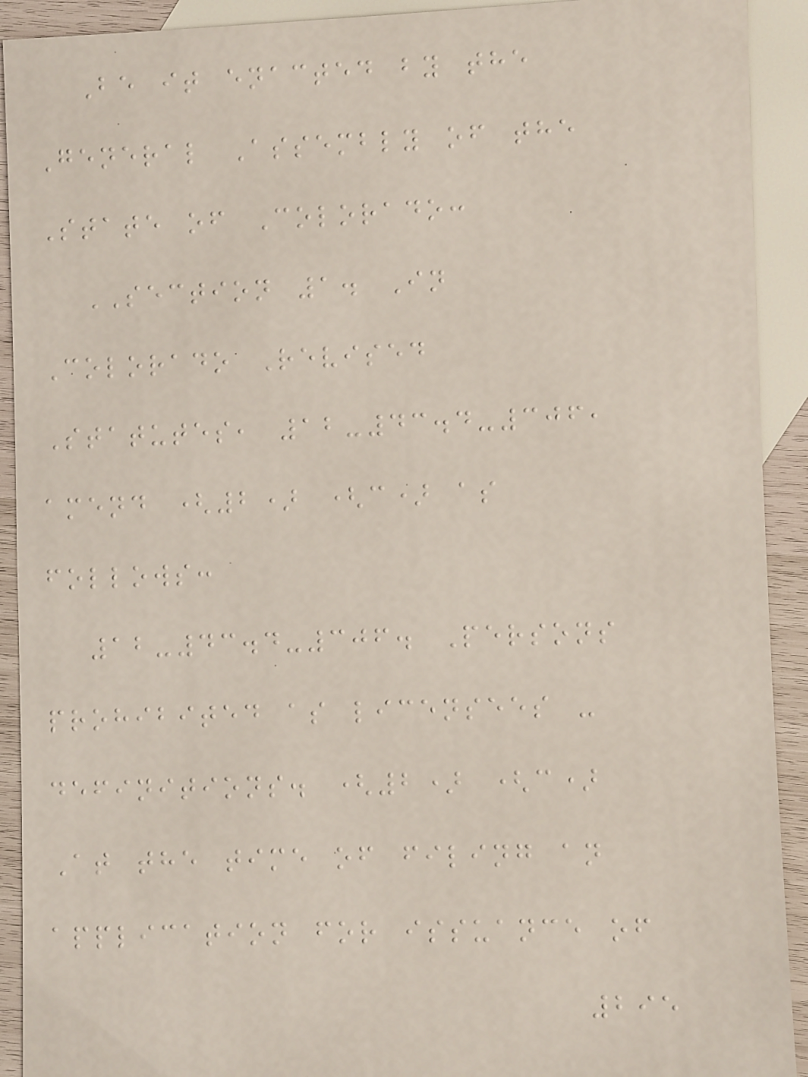Be it enacted by the
General Assembly of the
State of Colorado:
SECTION 1. In
Colorado Revised
Statutes, 12-43.4-306,
amend (2) (c) as
follows:
12-43.4-306. Persons
prohibited as licensees -
definitions. (2) (c)
At the time of filing an
application for issuance of
295
